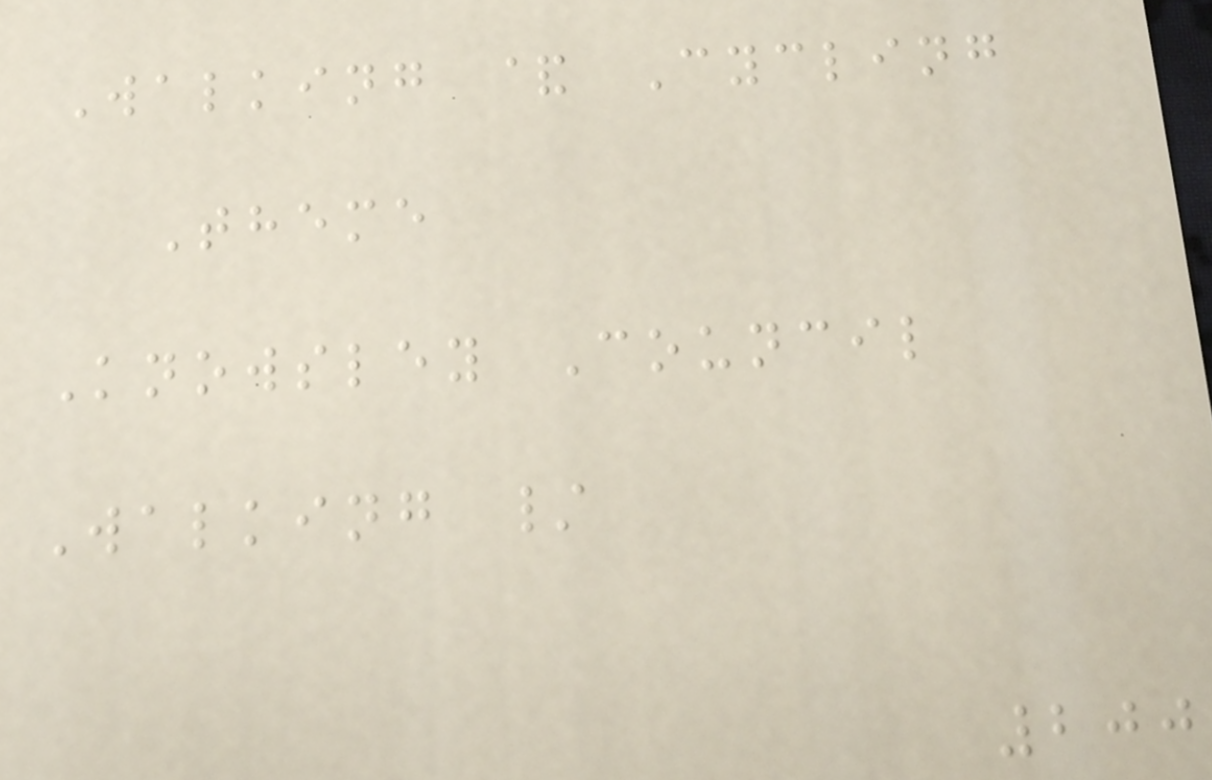Walking & Cycling
Theme
Knowsley Council
Walking /
200
